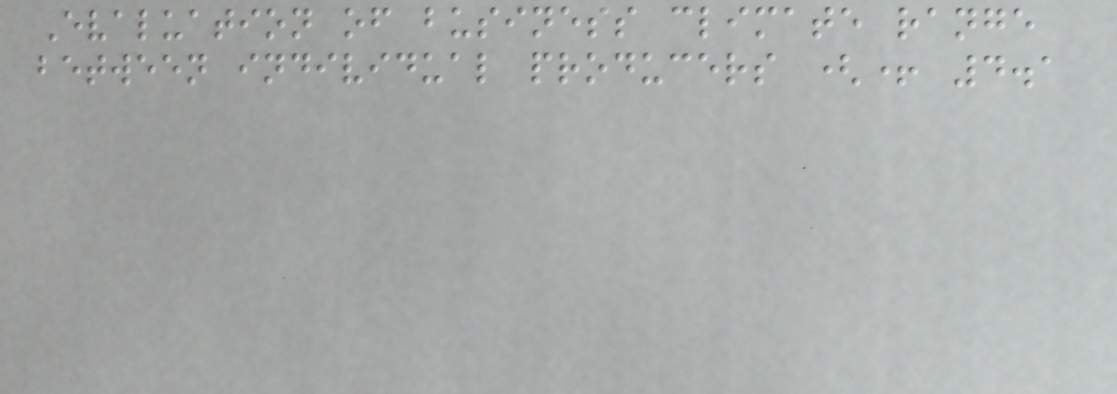Evaluation of business climate range
between individual producers (+ 4.1
